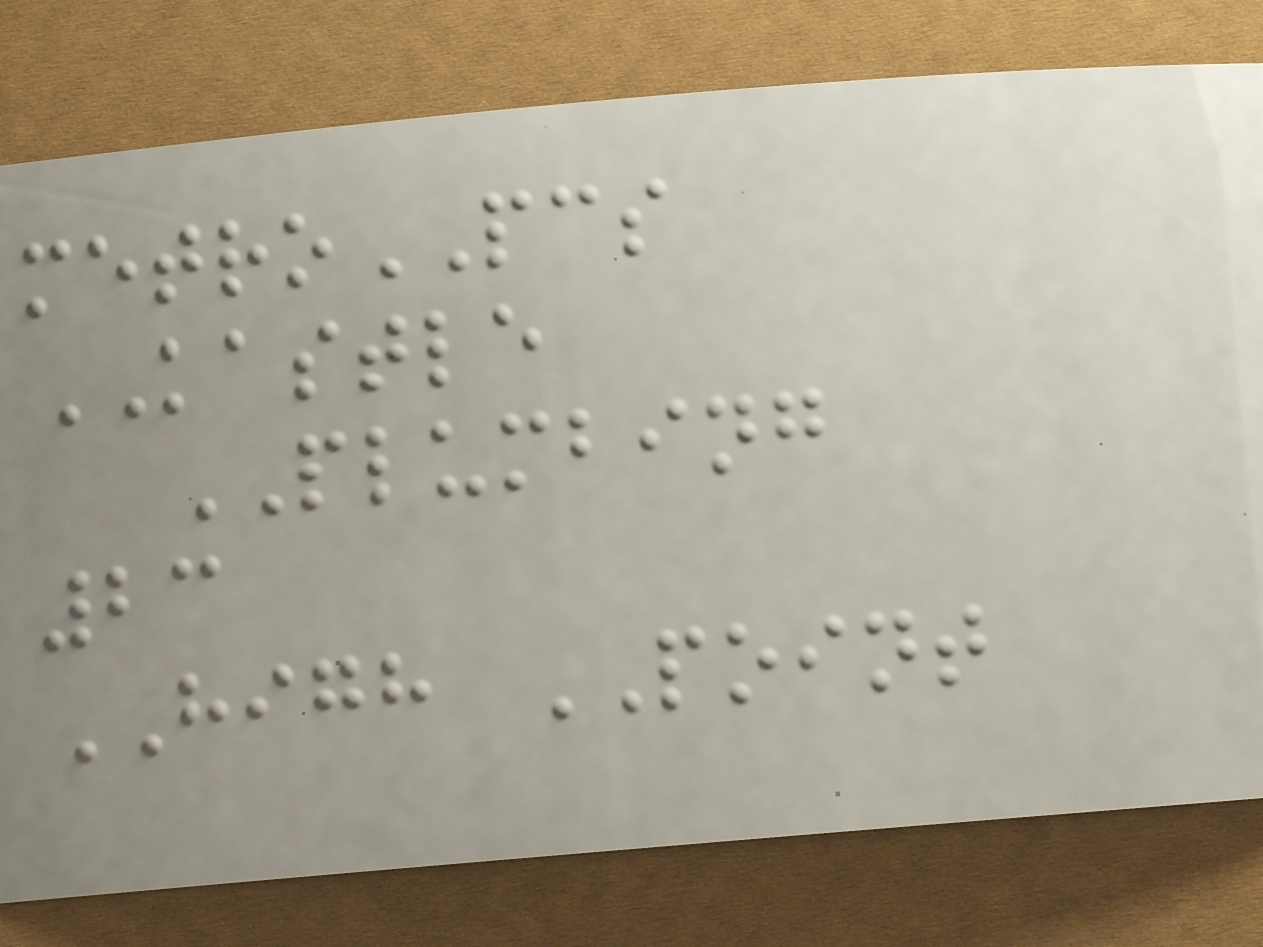metroPCS
KASTLE
PLUMBING
23
HIGH POINT
